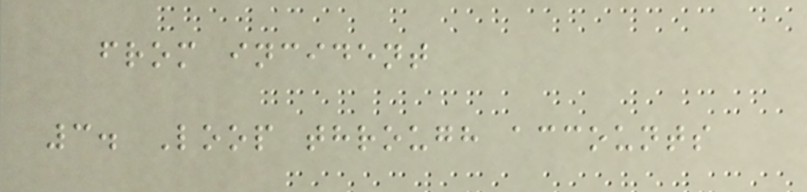from incident
3. Loop through accounts
